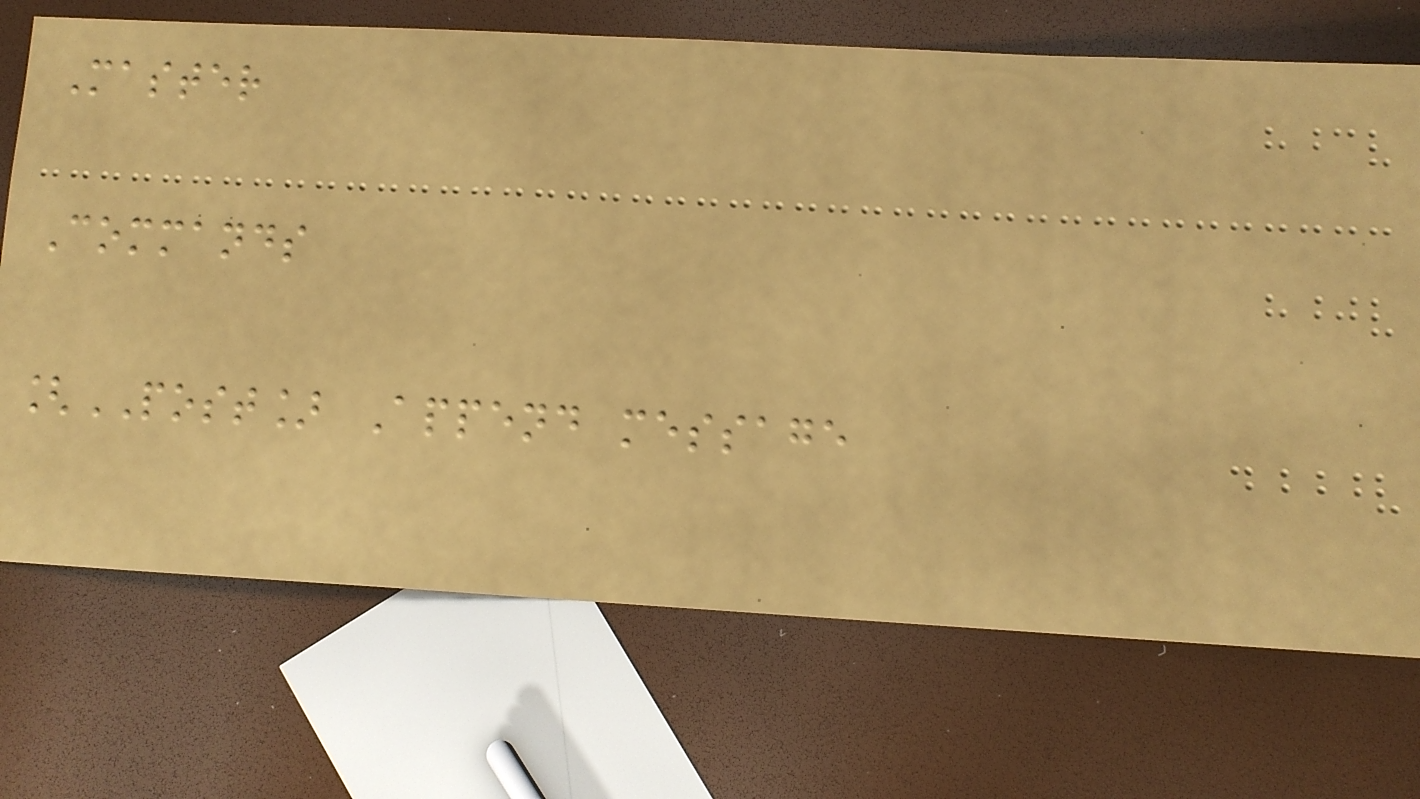Master
Commands
[POST] Append message
